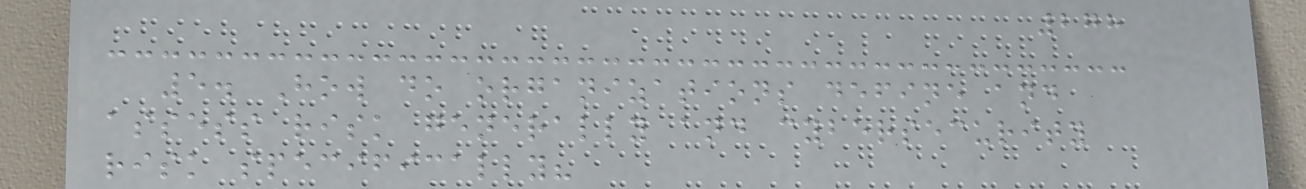278
5. How do organizations define and
assess risk generally and cybersecurity
risk specifically?
